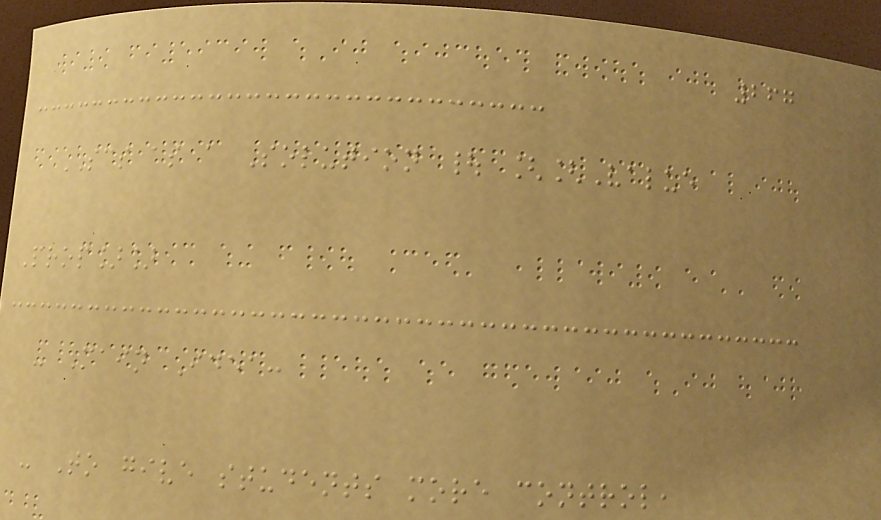267
SCS as a Solution | [[Value
Prop]]
- Main Idea:
- To give students more control,
